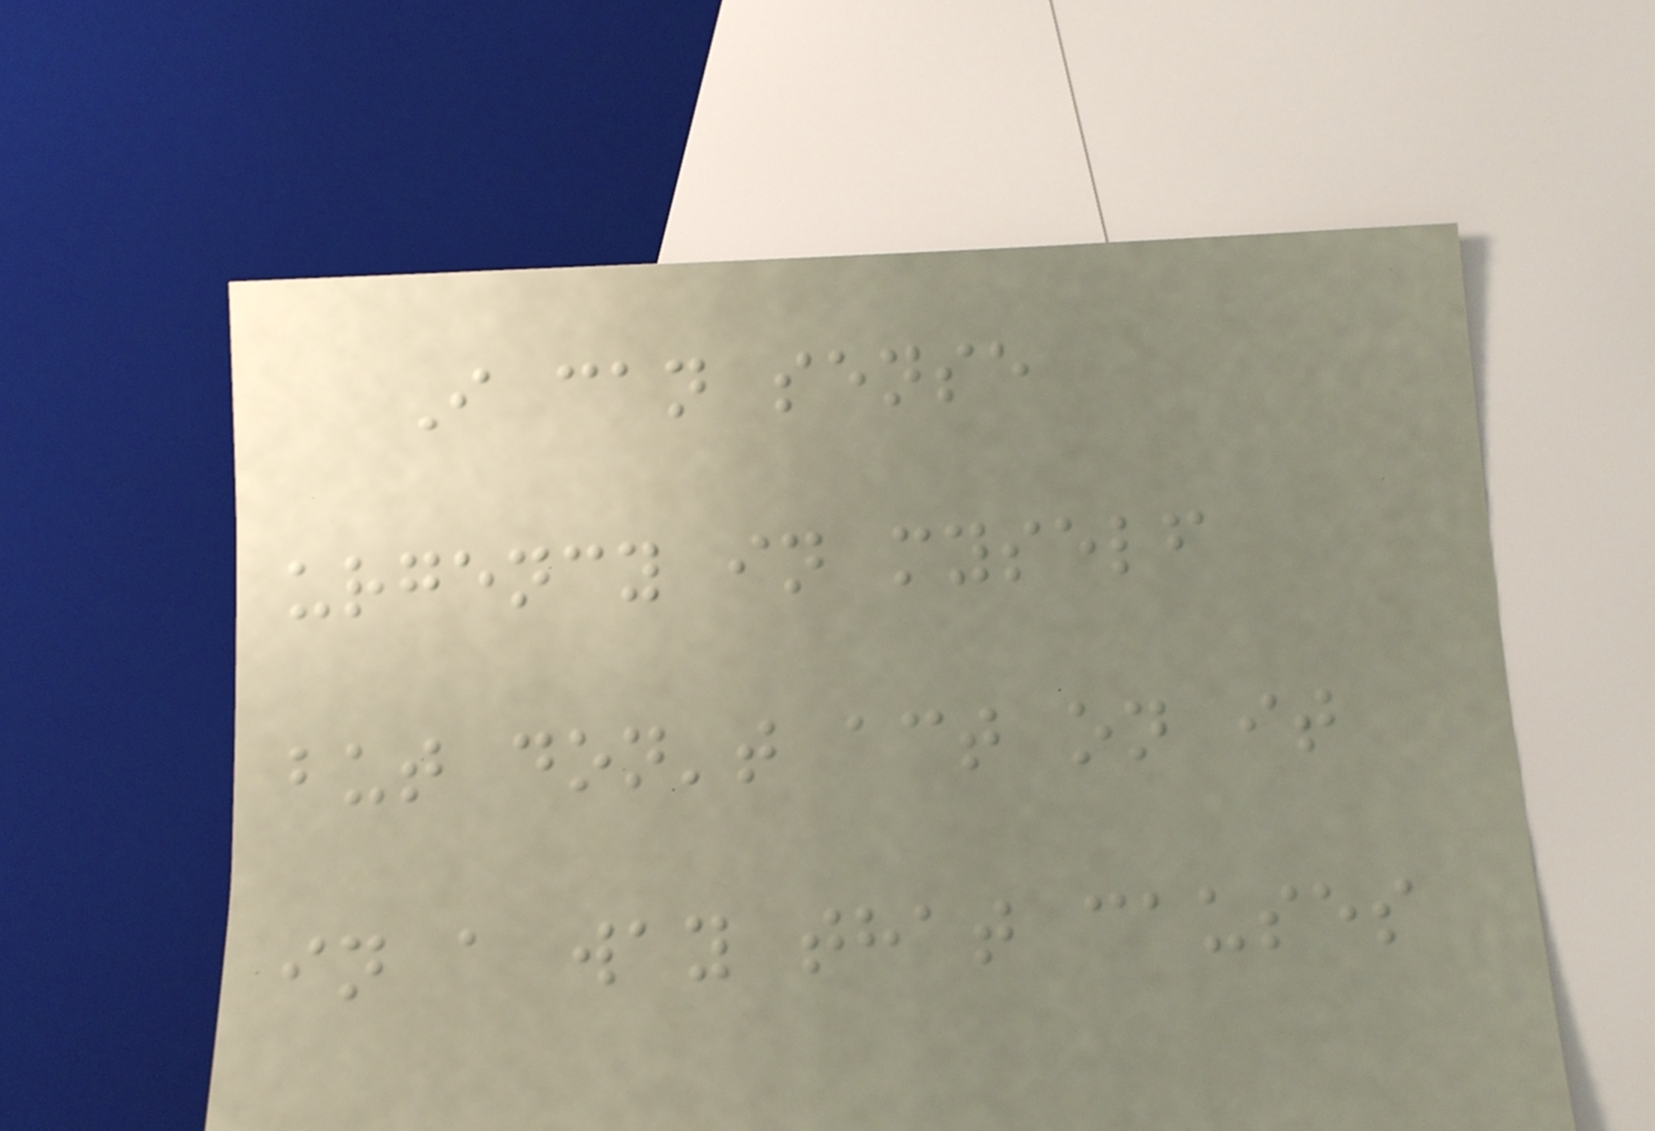I can sense
urgency in myself
but don't act on it
in a way that causes
